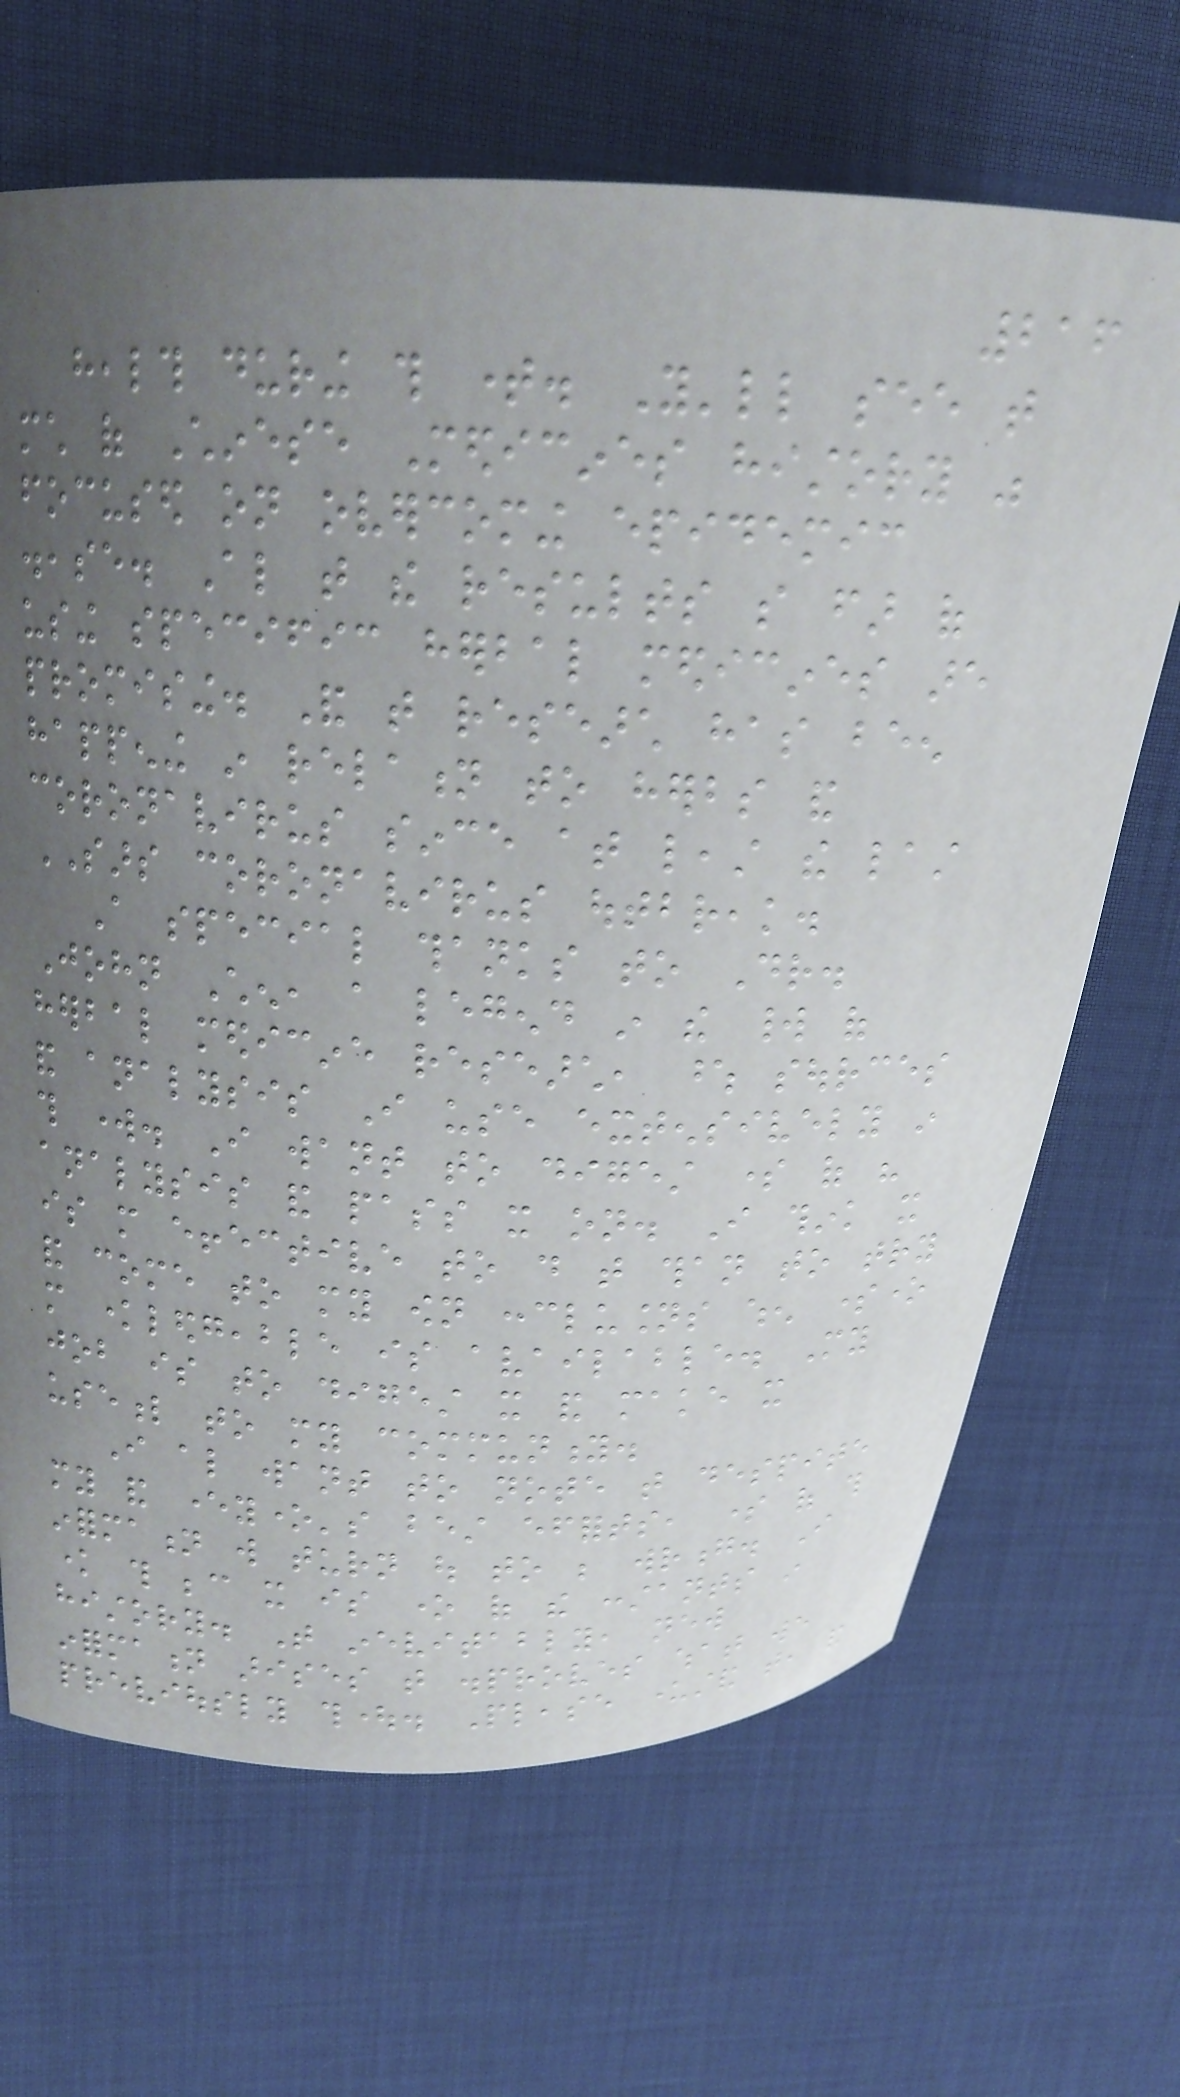216
health during this time. You'll see that
much of Chinese Medicines history was
focused on overcoming epidemic
disease. Also that the results so far of
using specific herbal medicines are
promising. And that research has been
happening in relation to herbs and
coronavirus since at least the last
SARS coronavirus outbreak.
A special thanks to Dr.
John Chen, a legend in the world of
herbal medicine research, whose sources
and analysis I use extensively in
this work. I want to digest some of his
analysis and pass it on. I think it
is more effective to do that than to try
and come to my own conclusions when someone
more knowledgeable is available. My
job is to digest it and make it
useful to my community.
I also want to note that despite
my and everyone's best efforts, some of this
information will turn out to be wrong. I
know this because it is one of the constants in
history. That inevitably, new
information arises that disproves what we
previously thought. Please understand that, and
